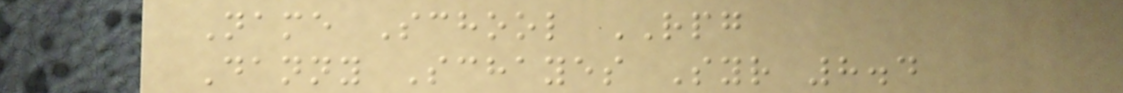Name School RPG
Danny Schayes Syr 8.4
